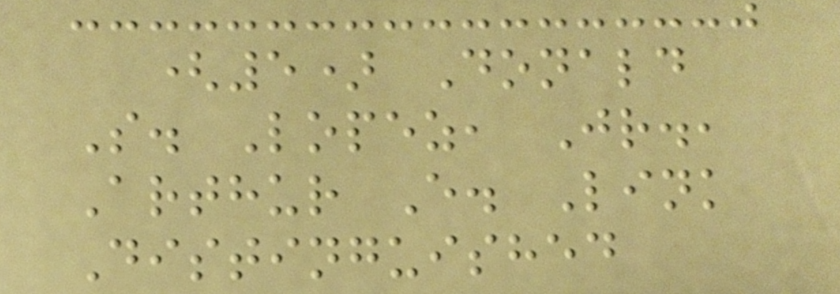(5) Donald
S. Lopez, Jr.,
Arthur E. Link
Distinguished
